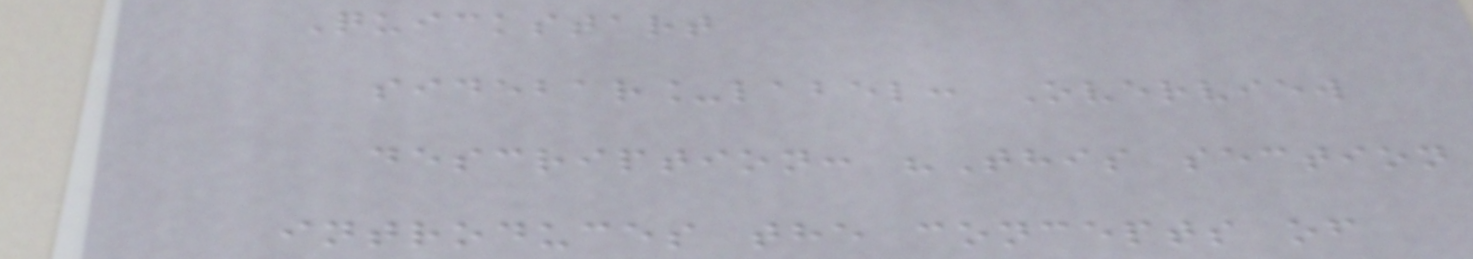Quickstart
sidebar_label: Overview
description: "This section
introduces the concepts of
